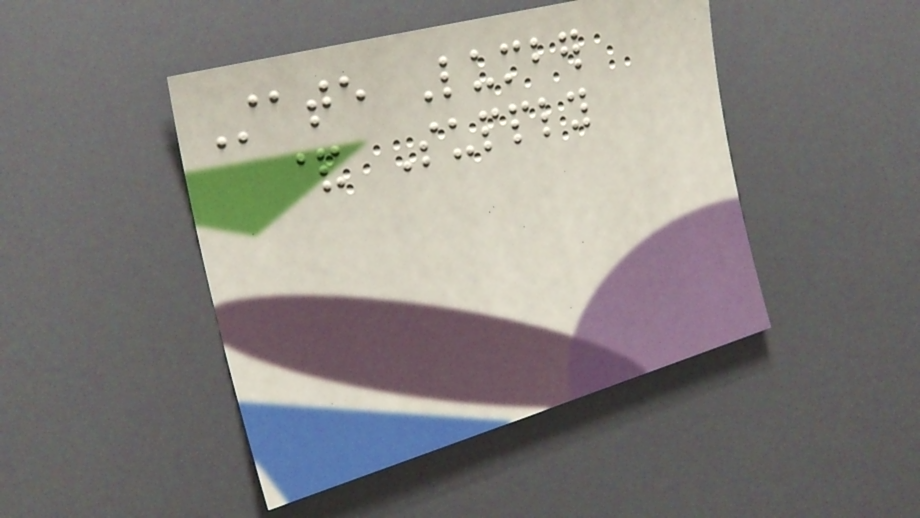State Lumber
& Supply
